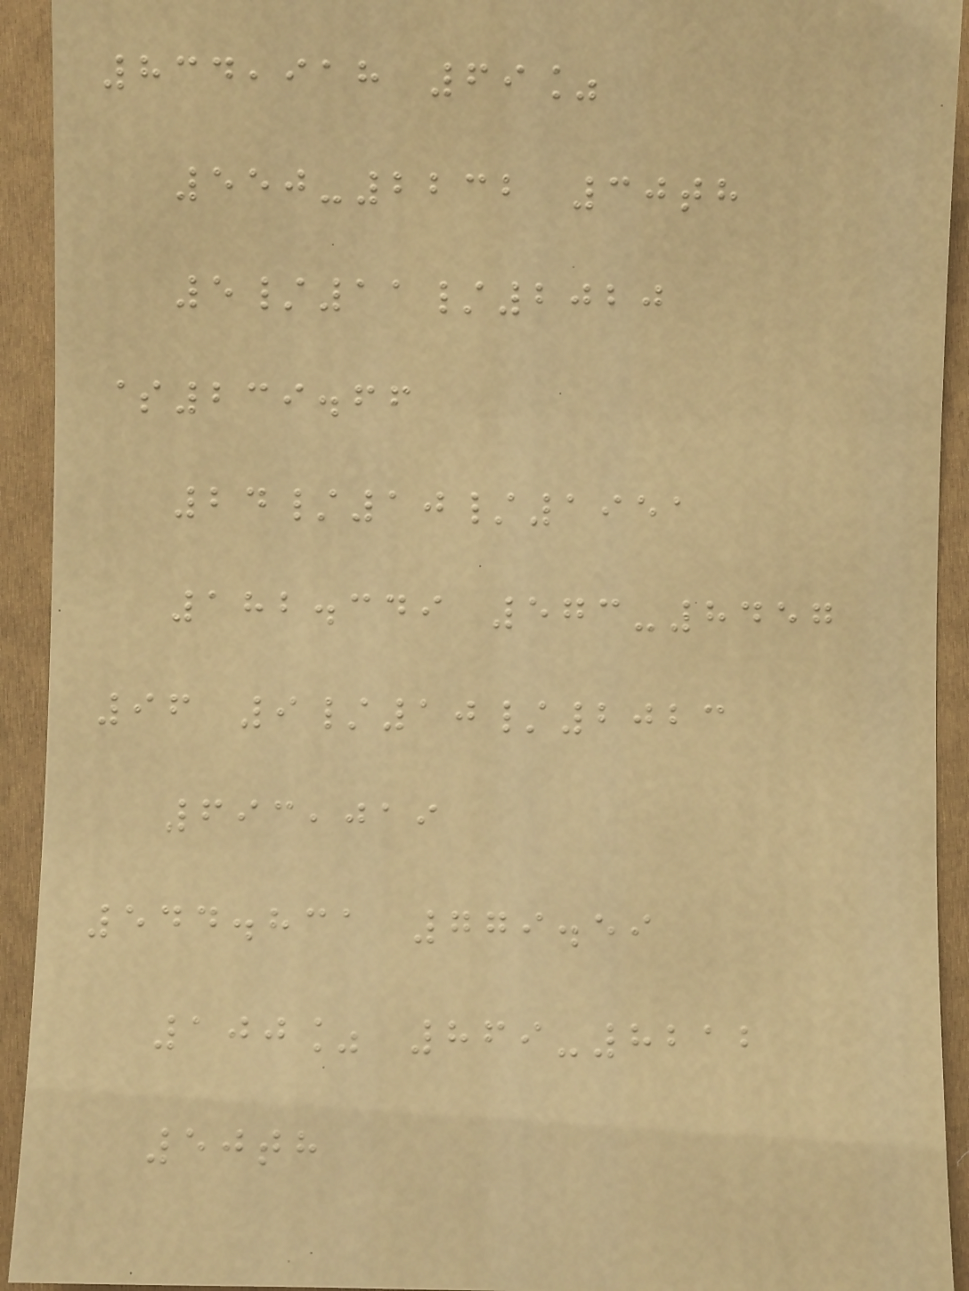834,918 69%
550-2232 30th
5/11/2020
$239.66
24/10/1951
182.349 573-8457
96 9/10/2023
693,019
544.831 779.59
100% 869-8212
50th
